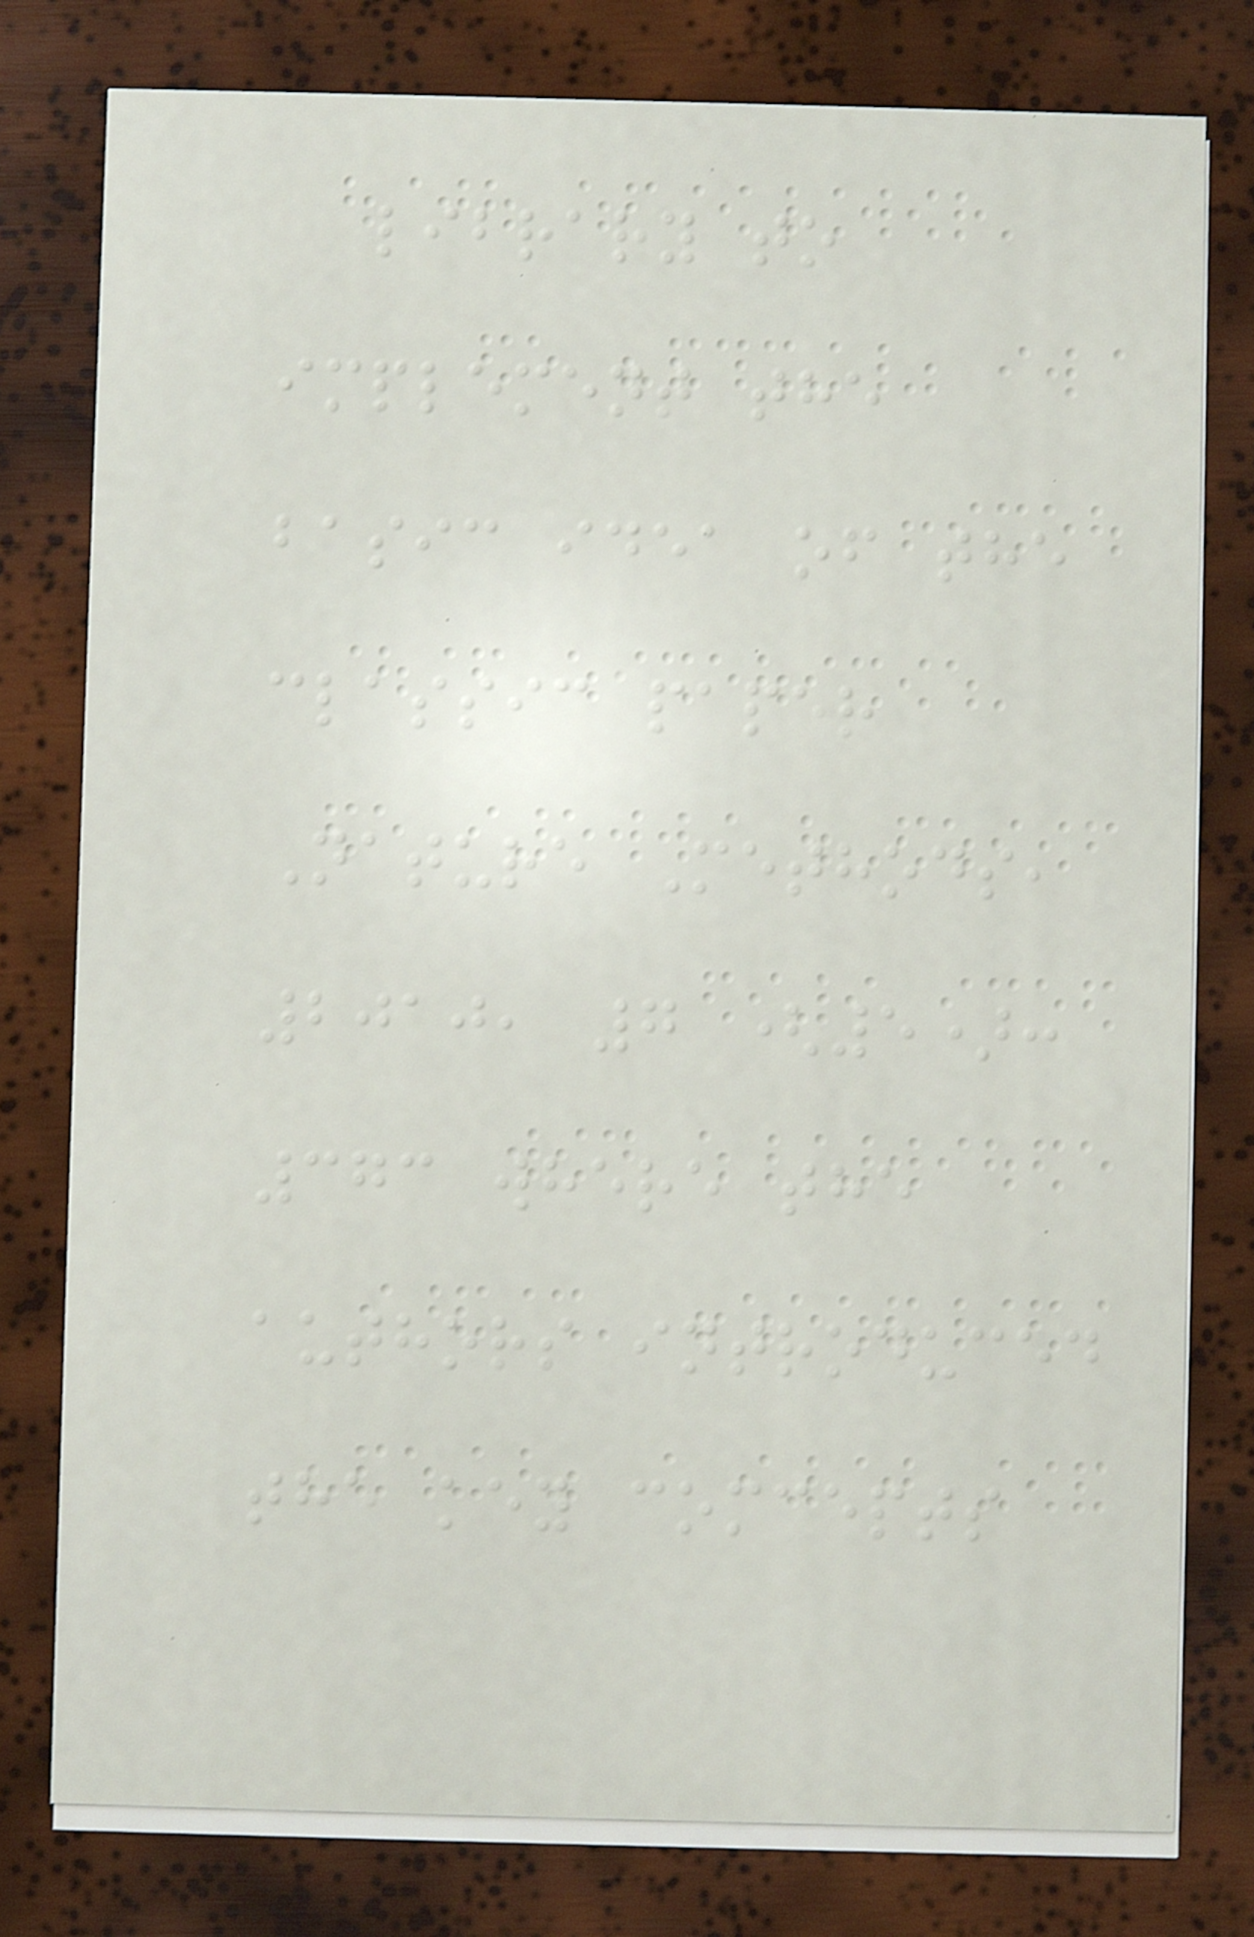library to
implement the
basic idea of the
classic paper
Nature Methods,
2010, 7 (5):
373 where the
authors introduced
the key comcepts
